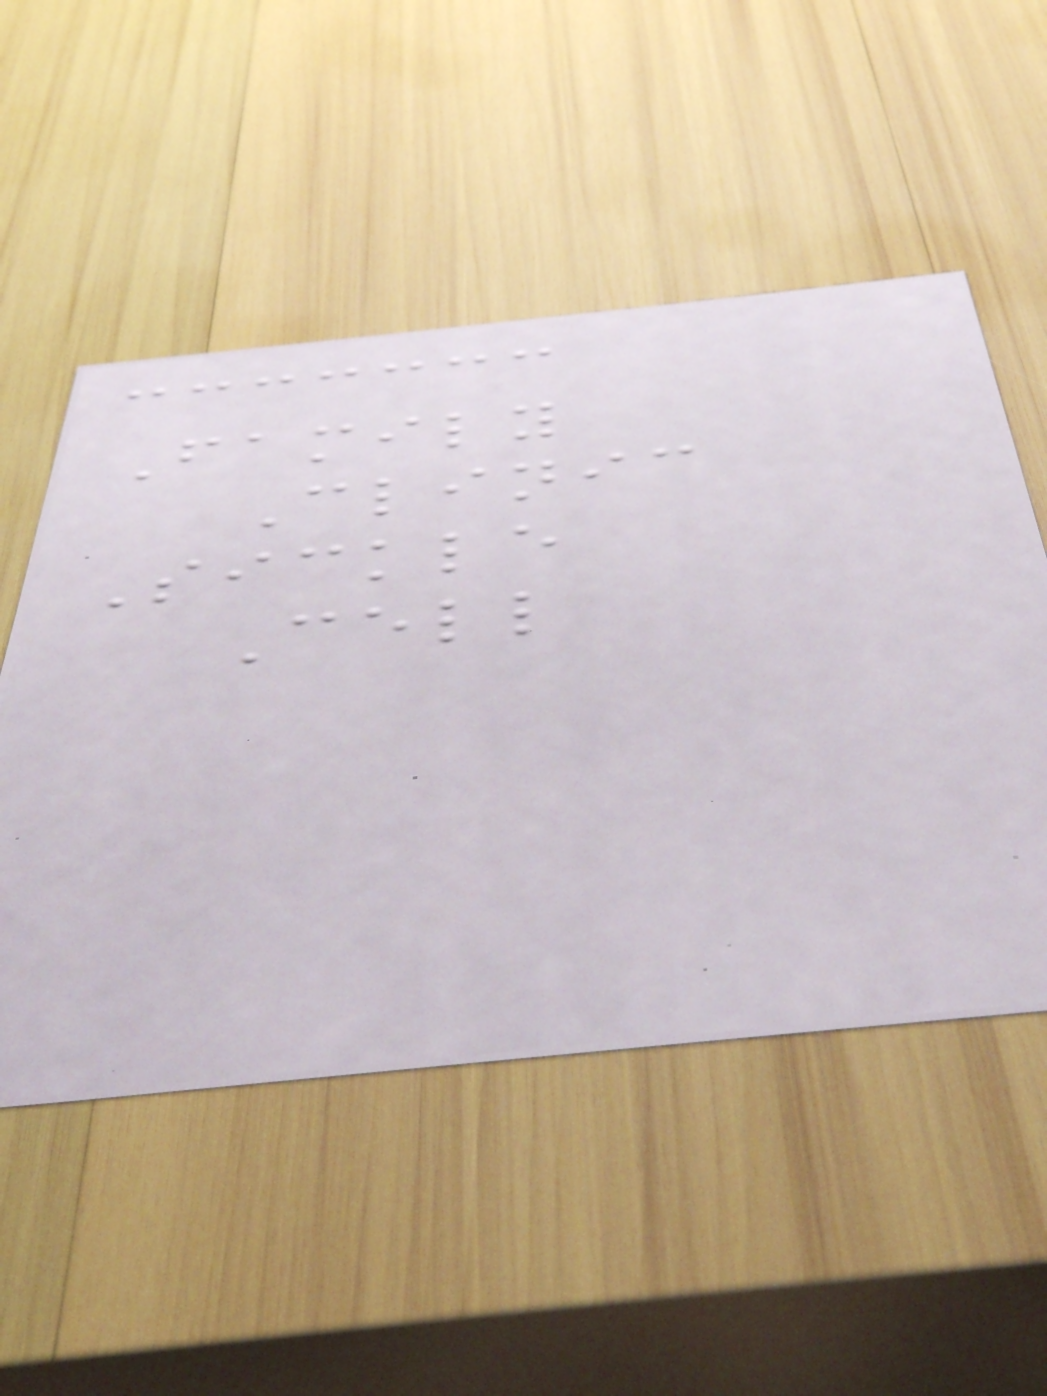Family
Clinic
Sickle
Cell
